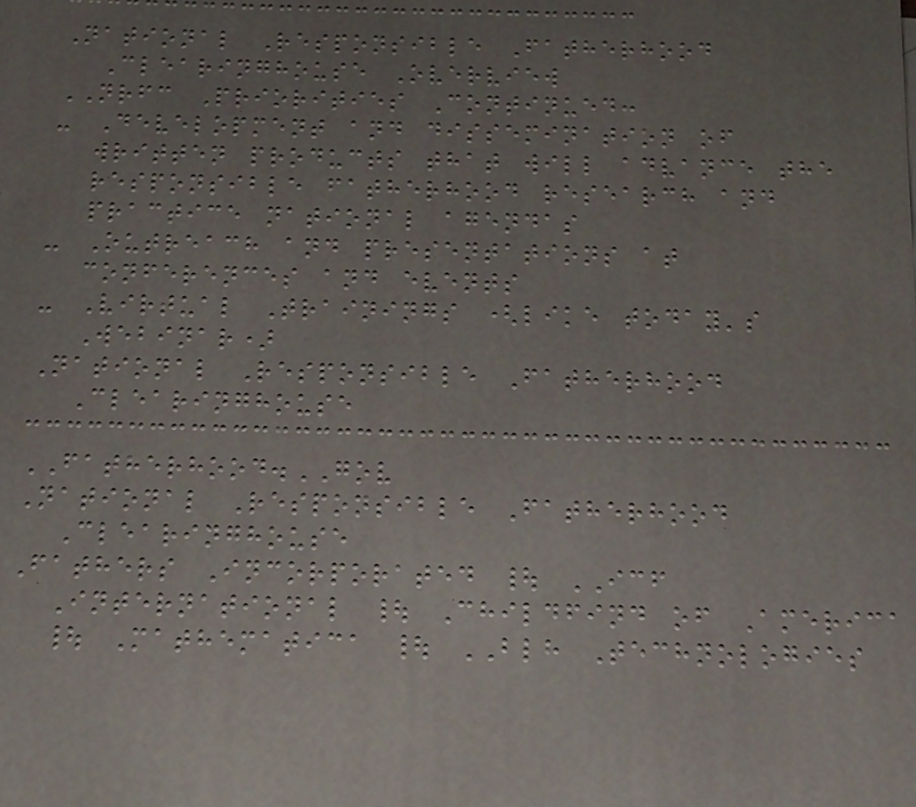National Responsible Fatherhood
Clearinghouse Overview
NRFC Priorities Continued:
- Development and dissemination of
written products that will advance the
responsible fatherhood research and
practice national agendas
- Outreach and presentations at
conferences and events
- Virtual Trainings (like today's
Webinar)
National Responsible Fatherhood
Clearinghouse
FATHERHOOD.GOV
National Responsible Fatherhood
Clearinghouse
Fathers Incorporated | ICF
International | Childfind of America
| Mathematica | BLH Technologies
